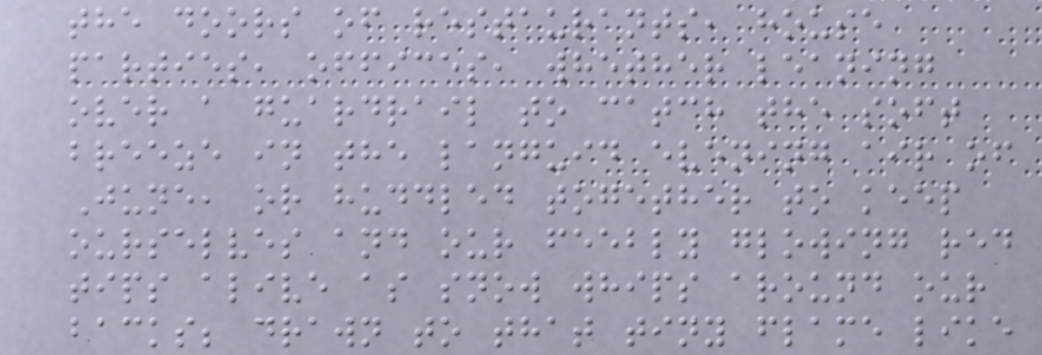the doors of restaurants, house
parties, offices, whether leaning
over a guardrail to catch the soft
breeze in the languid evening air of
June, or huddled together to keep
ourselves and our feebly glowing red
tips alive as snow whips around our
backs; drawn to that tiny flame like
